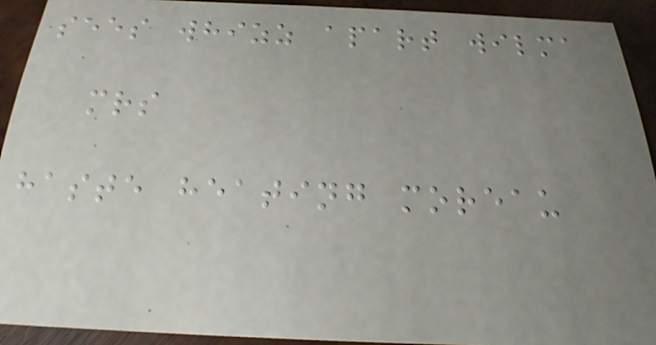sees whizz apart wilma
mrs
haste heating moreau
